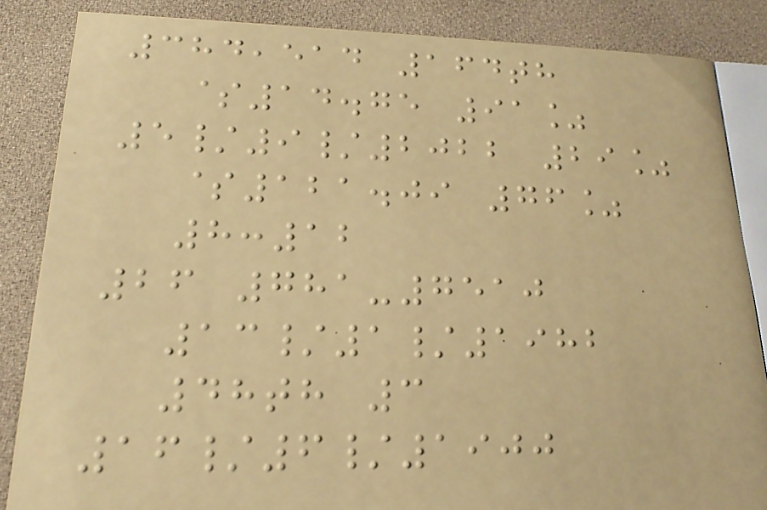384,514 164th
$14.75 91%
5/9/2022 29%
$121.09 76%
8:12
26 781-7510
13/1/1982
48th 3
16/6/1900
